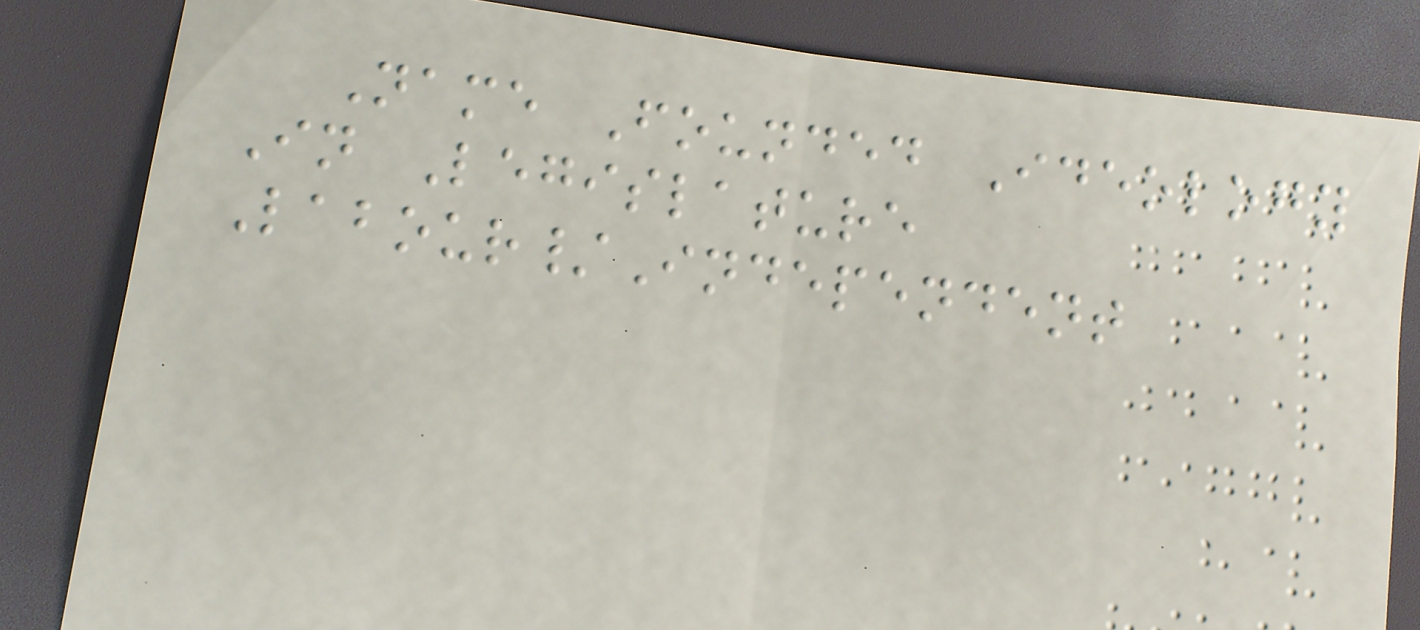Name Founded Ideology
In Legislature
Labour/Independent
